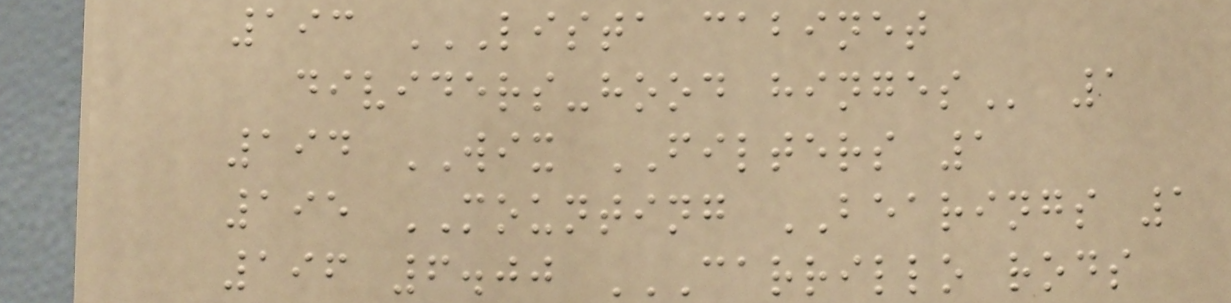193 LISTA CABINET
DIVIDERS-HOOD HINGES 1
194 WIX FILTERS 1
195 MOUNTING BEARINGS 1
196 6.00 CARRILLO RODS
